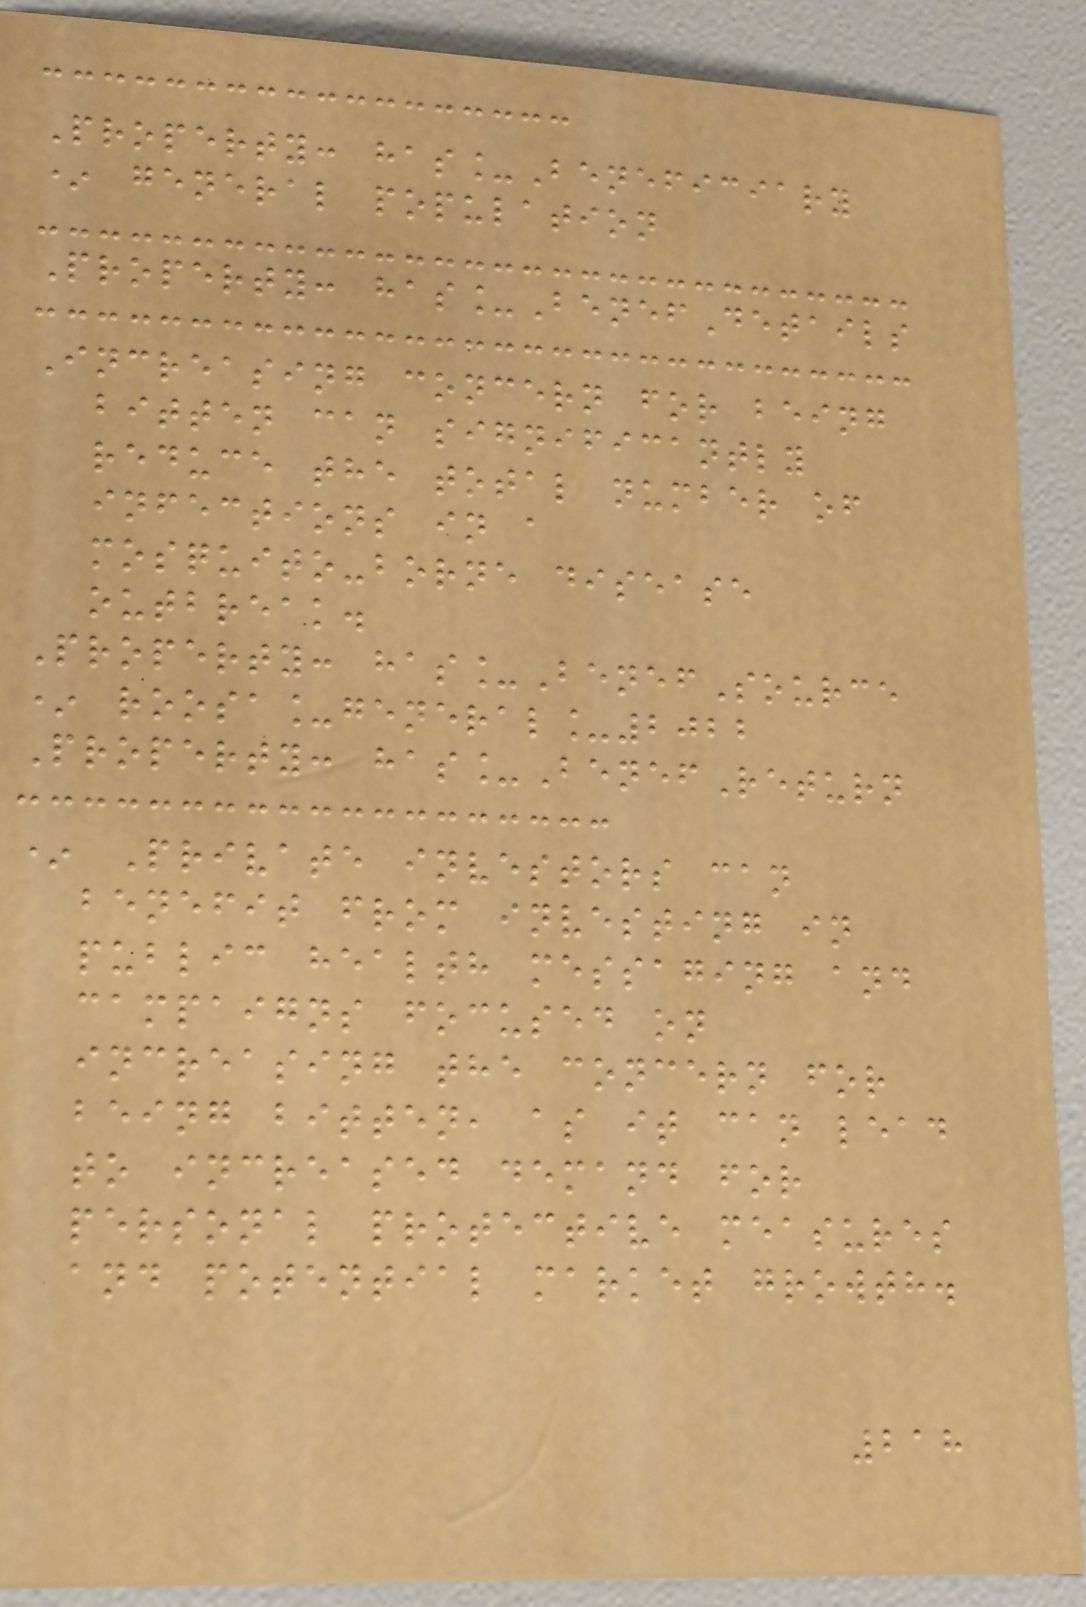Property: has_Beneficiary
* general population
Property: has_BenefDetails
Increasing concern for being
bitten can significantly
reduce the total number of
infections in a
mosquito-borne disease
outbreak.
Property: has_BenefSource
* roosa_general_2022
Property: has_BenefReturn
* Private investors can
benefit from investing in
public health messaging and
campaigns focused on
increasing the concern for
being bitten, as it can lead
to increased demand for
personal protective measures
and potential market growth.
218
